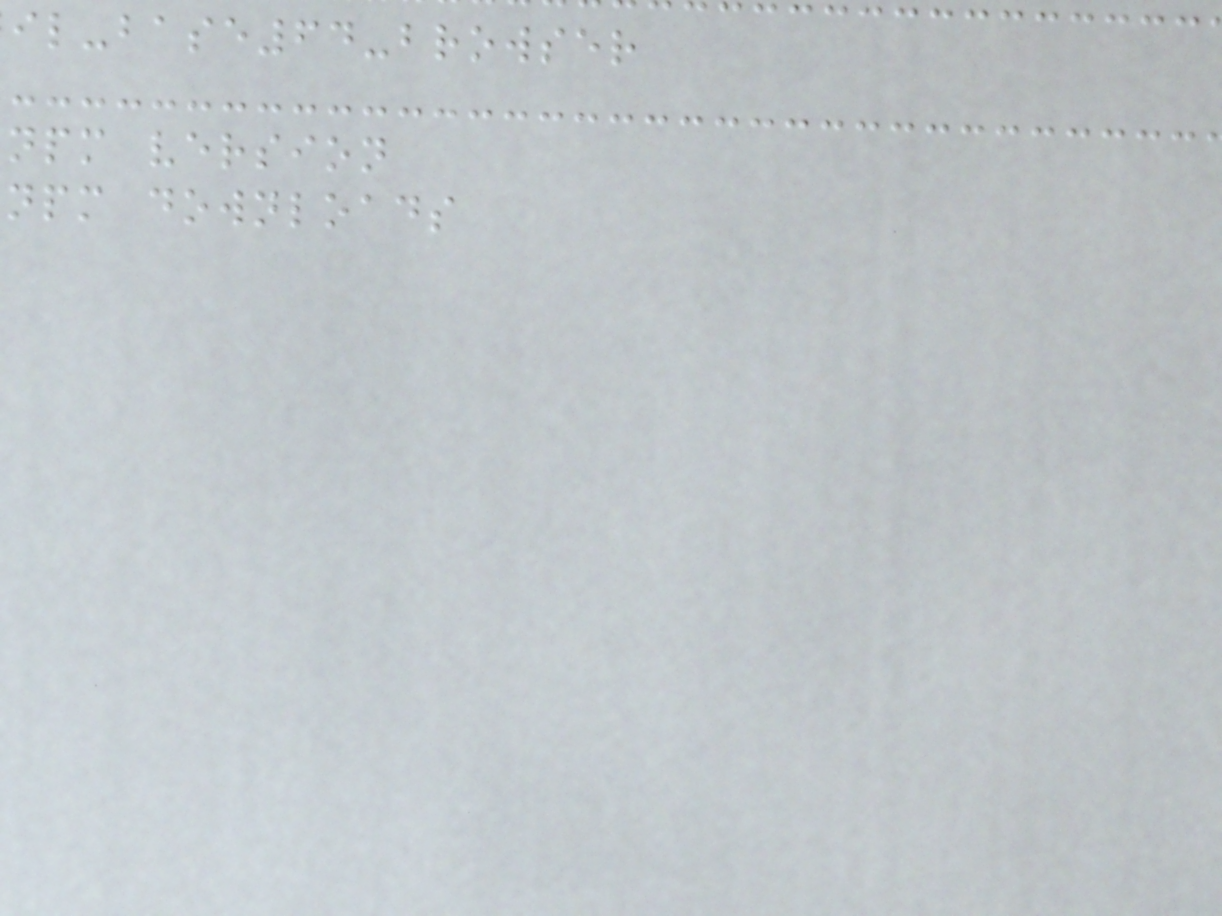il-base64-browser
npm version
npm downloads
